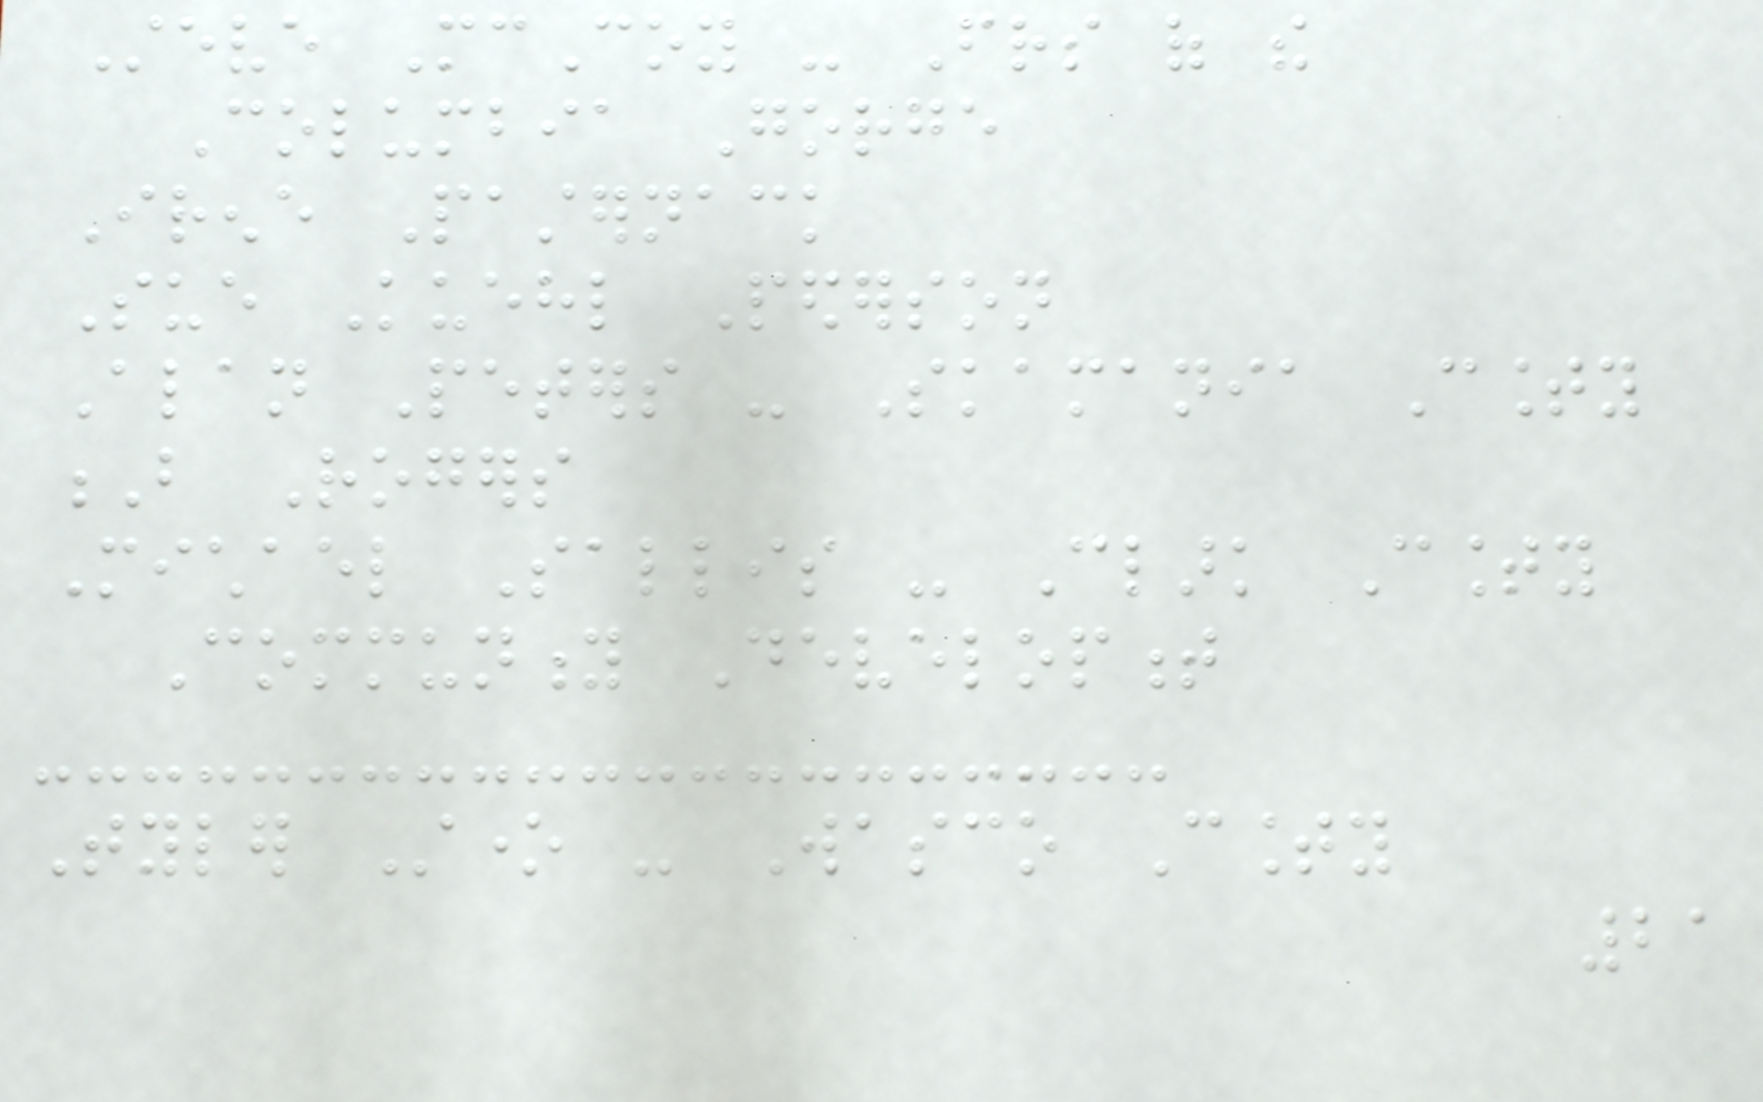Steve McCoy - Friends of the
Columbia Gorge
Irene Pasternack
Sue Kuehl Pederson
Alan Peters - Skamania County
B Rogers
Michael Sallis - Clark County
Community Development
Tyler Stone - Wasco County
21
